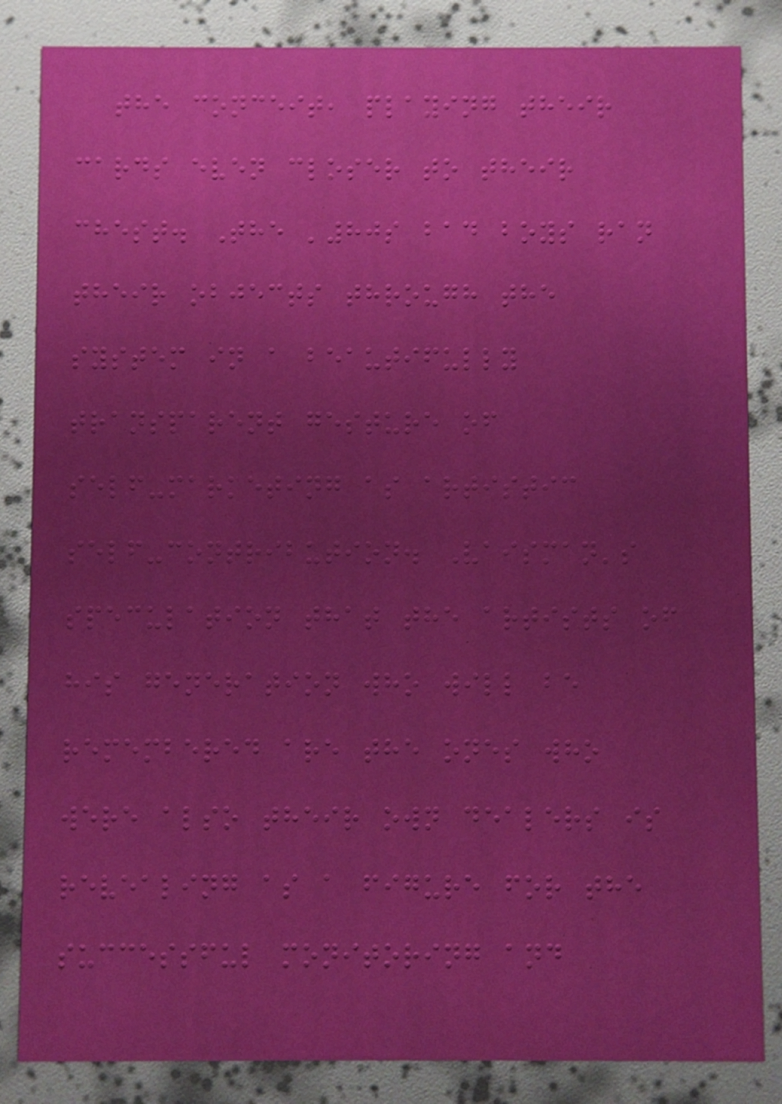the conceit, playing their
cards even closer to their
chest. The '80s bad boys ran
their objects through the
system in a beautifully
transparent gesture of
self-marketing as artistic
self-contribution. Vaisman's
speculation that the artists of
his generation who will be
remembered are the ones who
were also their own dealers is
revealing as a figure for the
successful monitoring and
